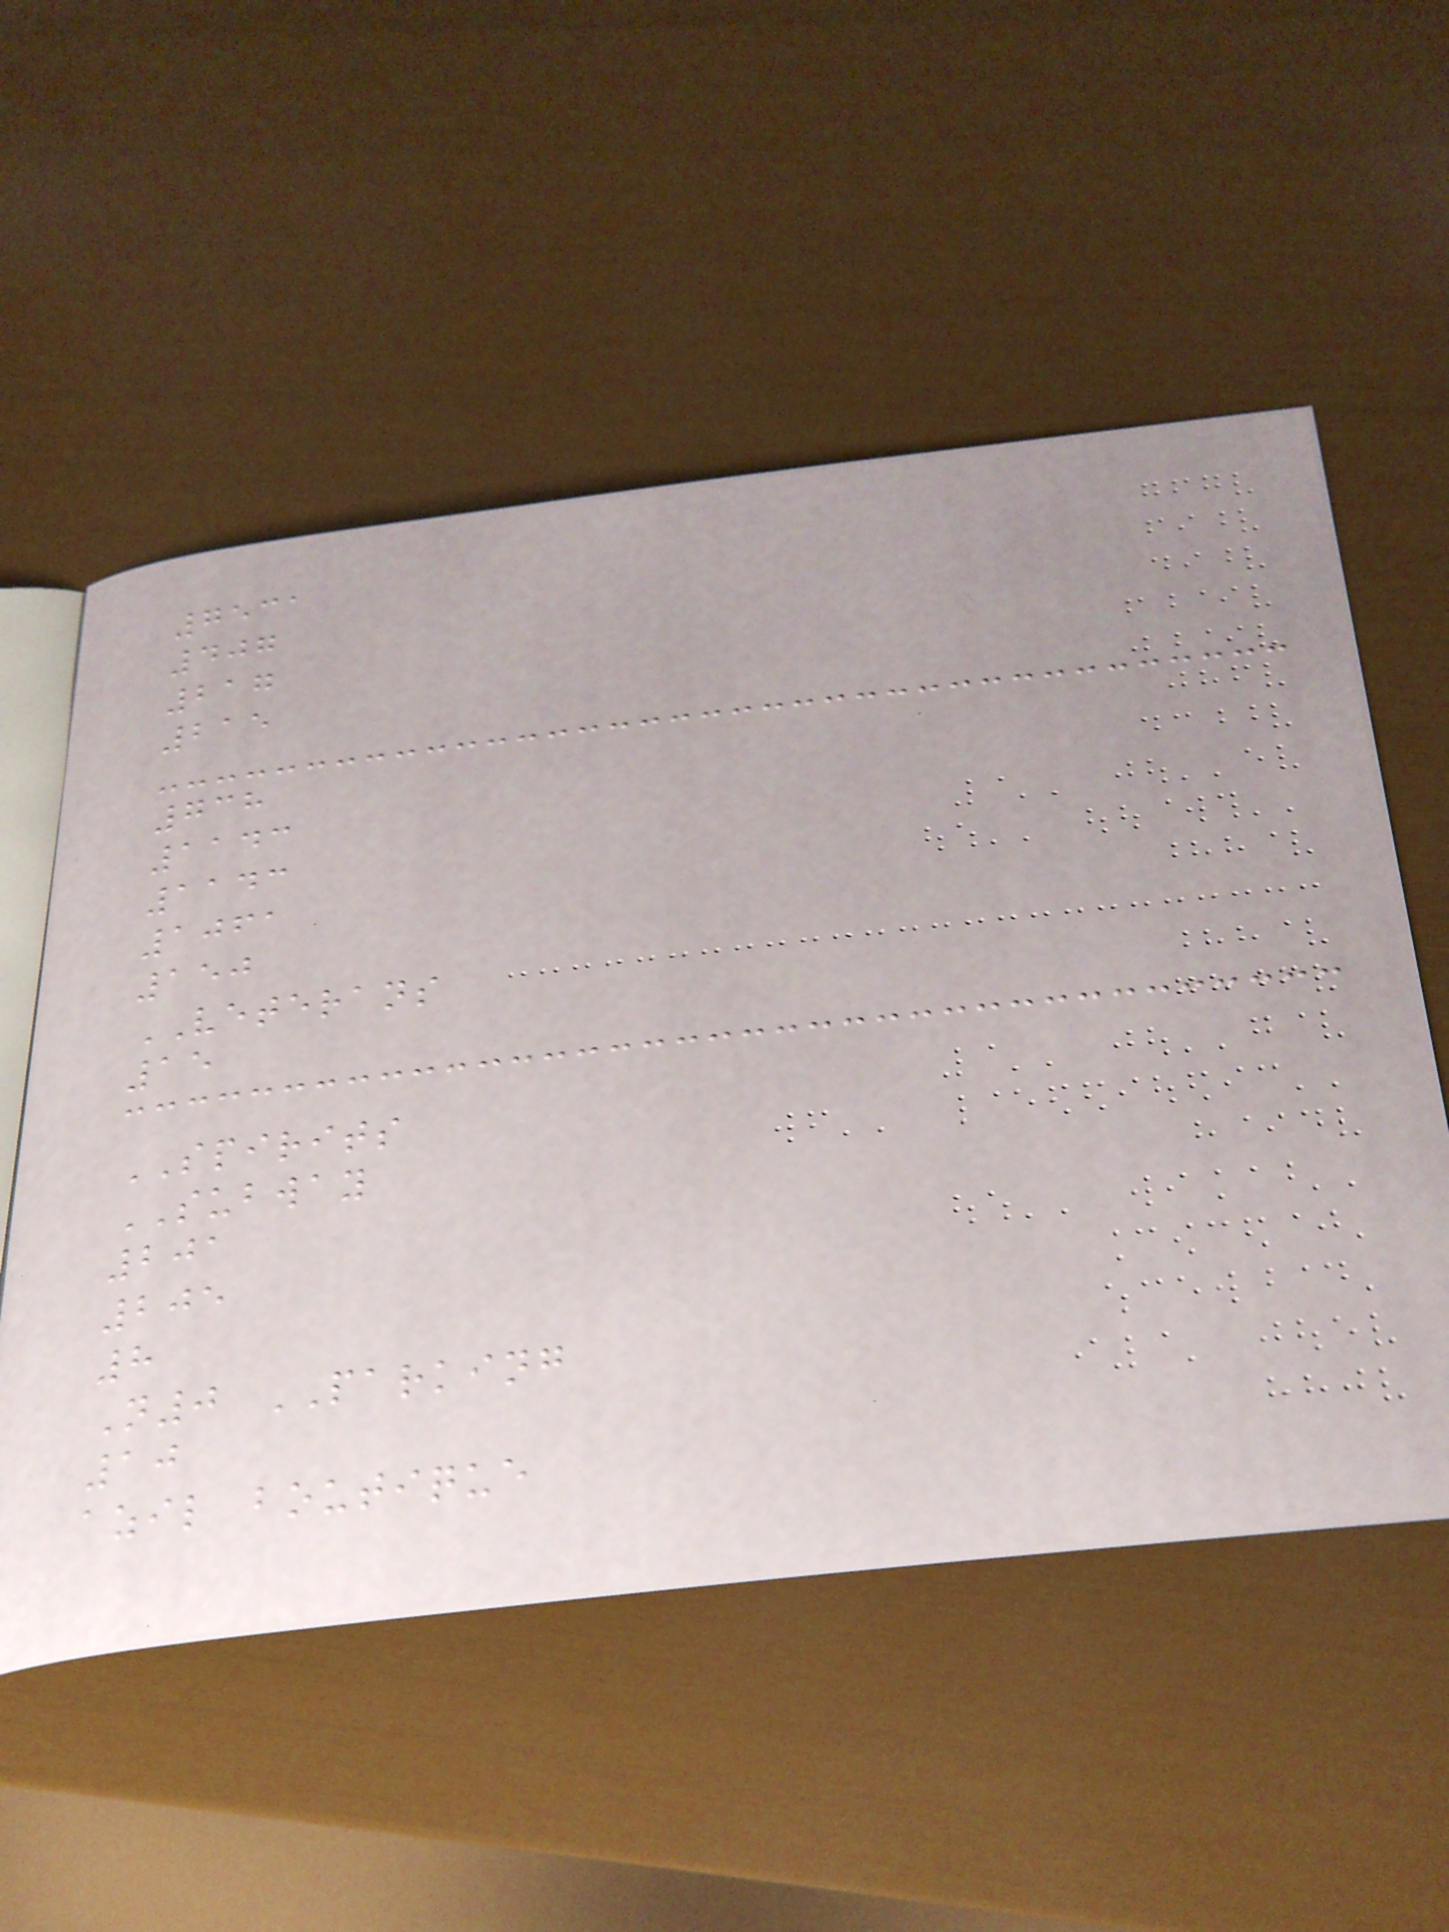7531
407
217
215
738
1143
1143
1061
150
VETERANS
15
SPIRITS
SUBWAY
201
205
8
N0 PARKING
10
azil boutique
